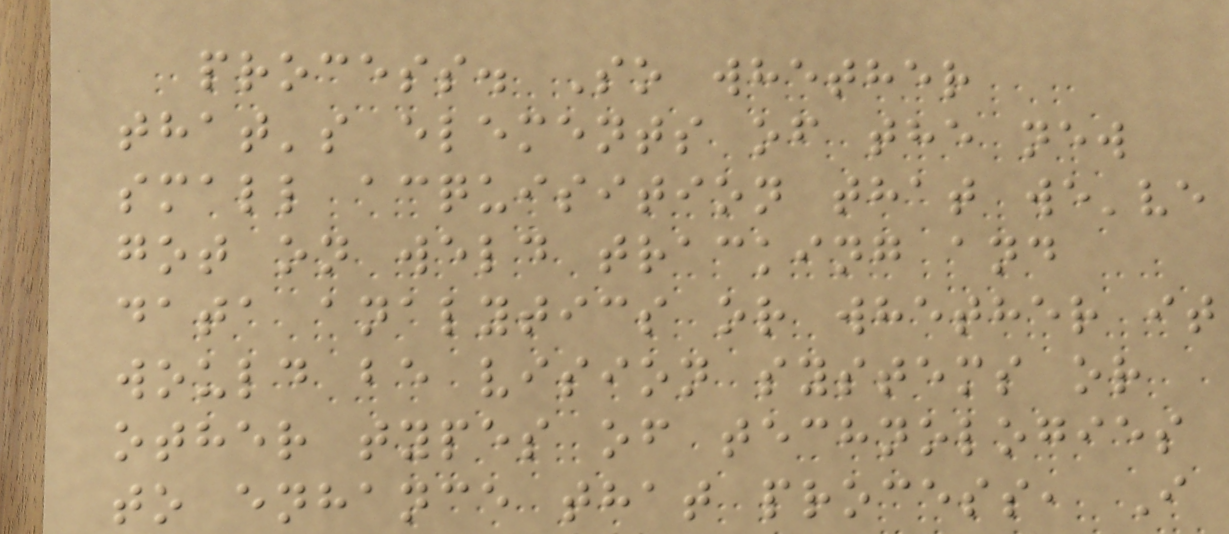process. So whether
that's elements of the new
small acquisition that we've
got on weld tracking and
data analytics or whether it
would be vision systems or
other types of technologies
to enhance that process, I
